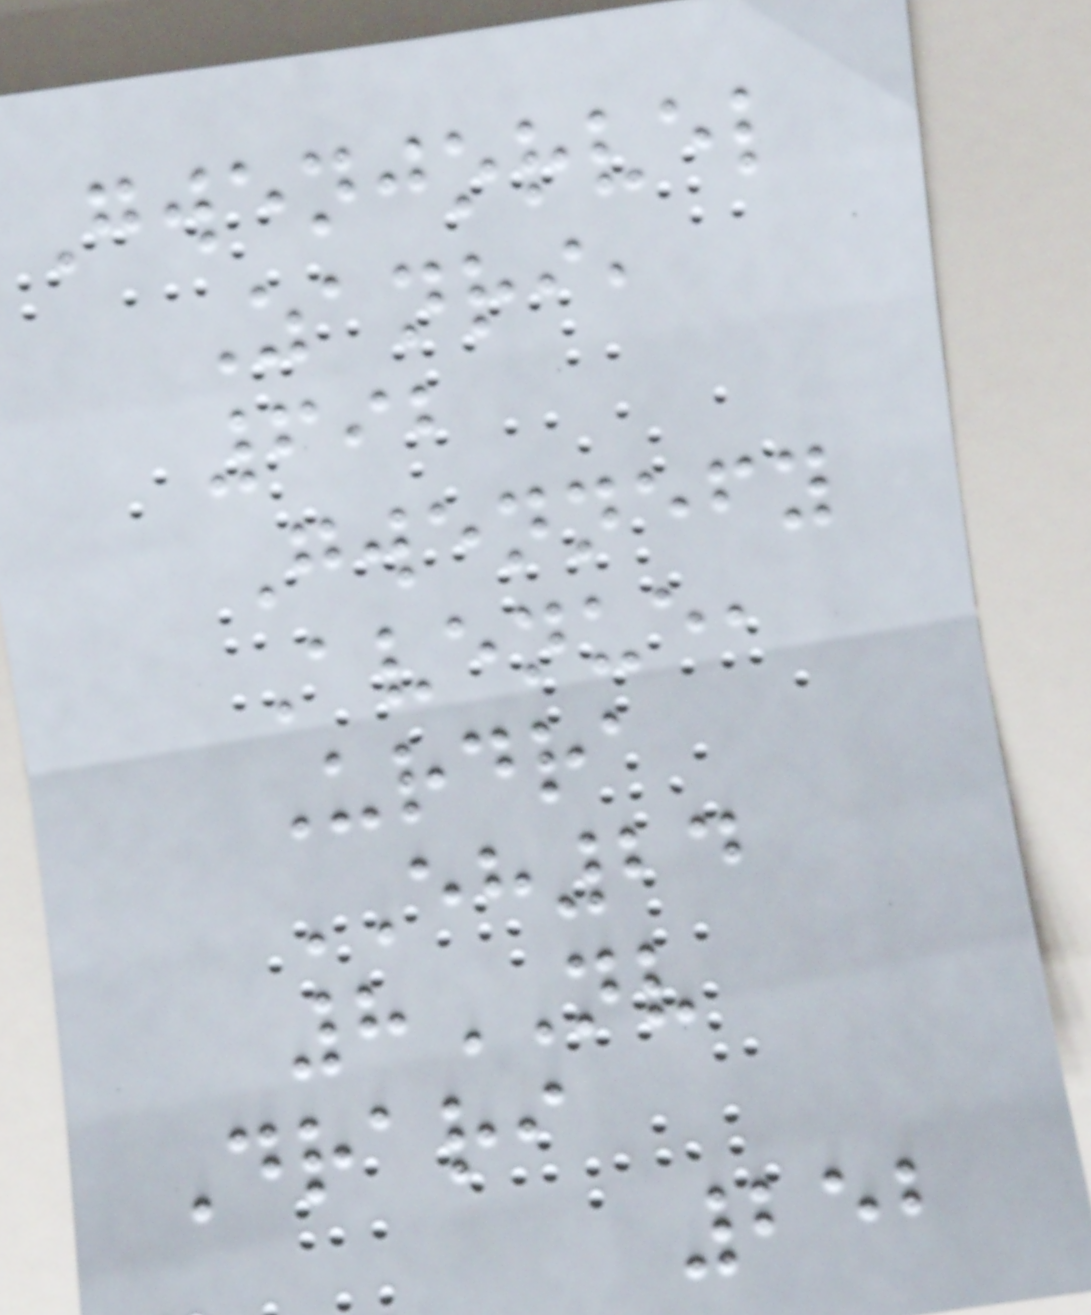Gwenjorvel
Zanri,
692
Gwennefy
Avenue,
Urdra
EH24
8NV
Drari
252
